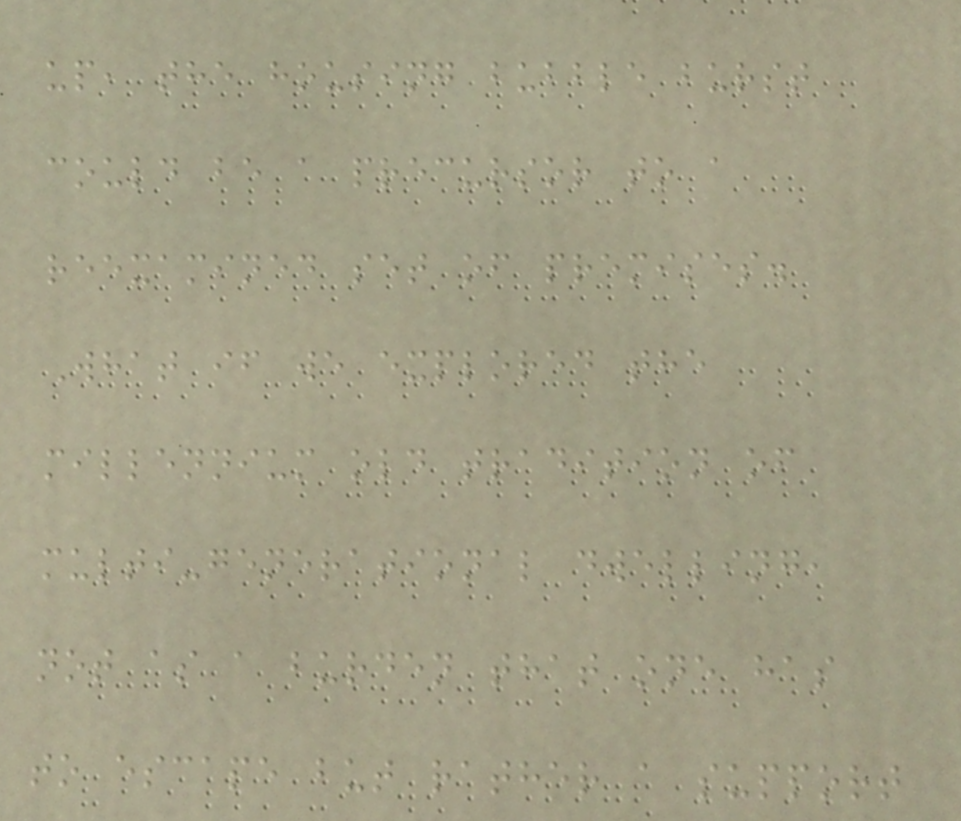up, the housing bubble burst
could be a precursor to a
reexamined set of premises.
What if we explored the
millennium old tradition of
multi-generational dwelling,
not as a burden that one has
to escape but rather a support
